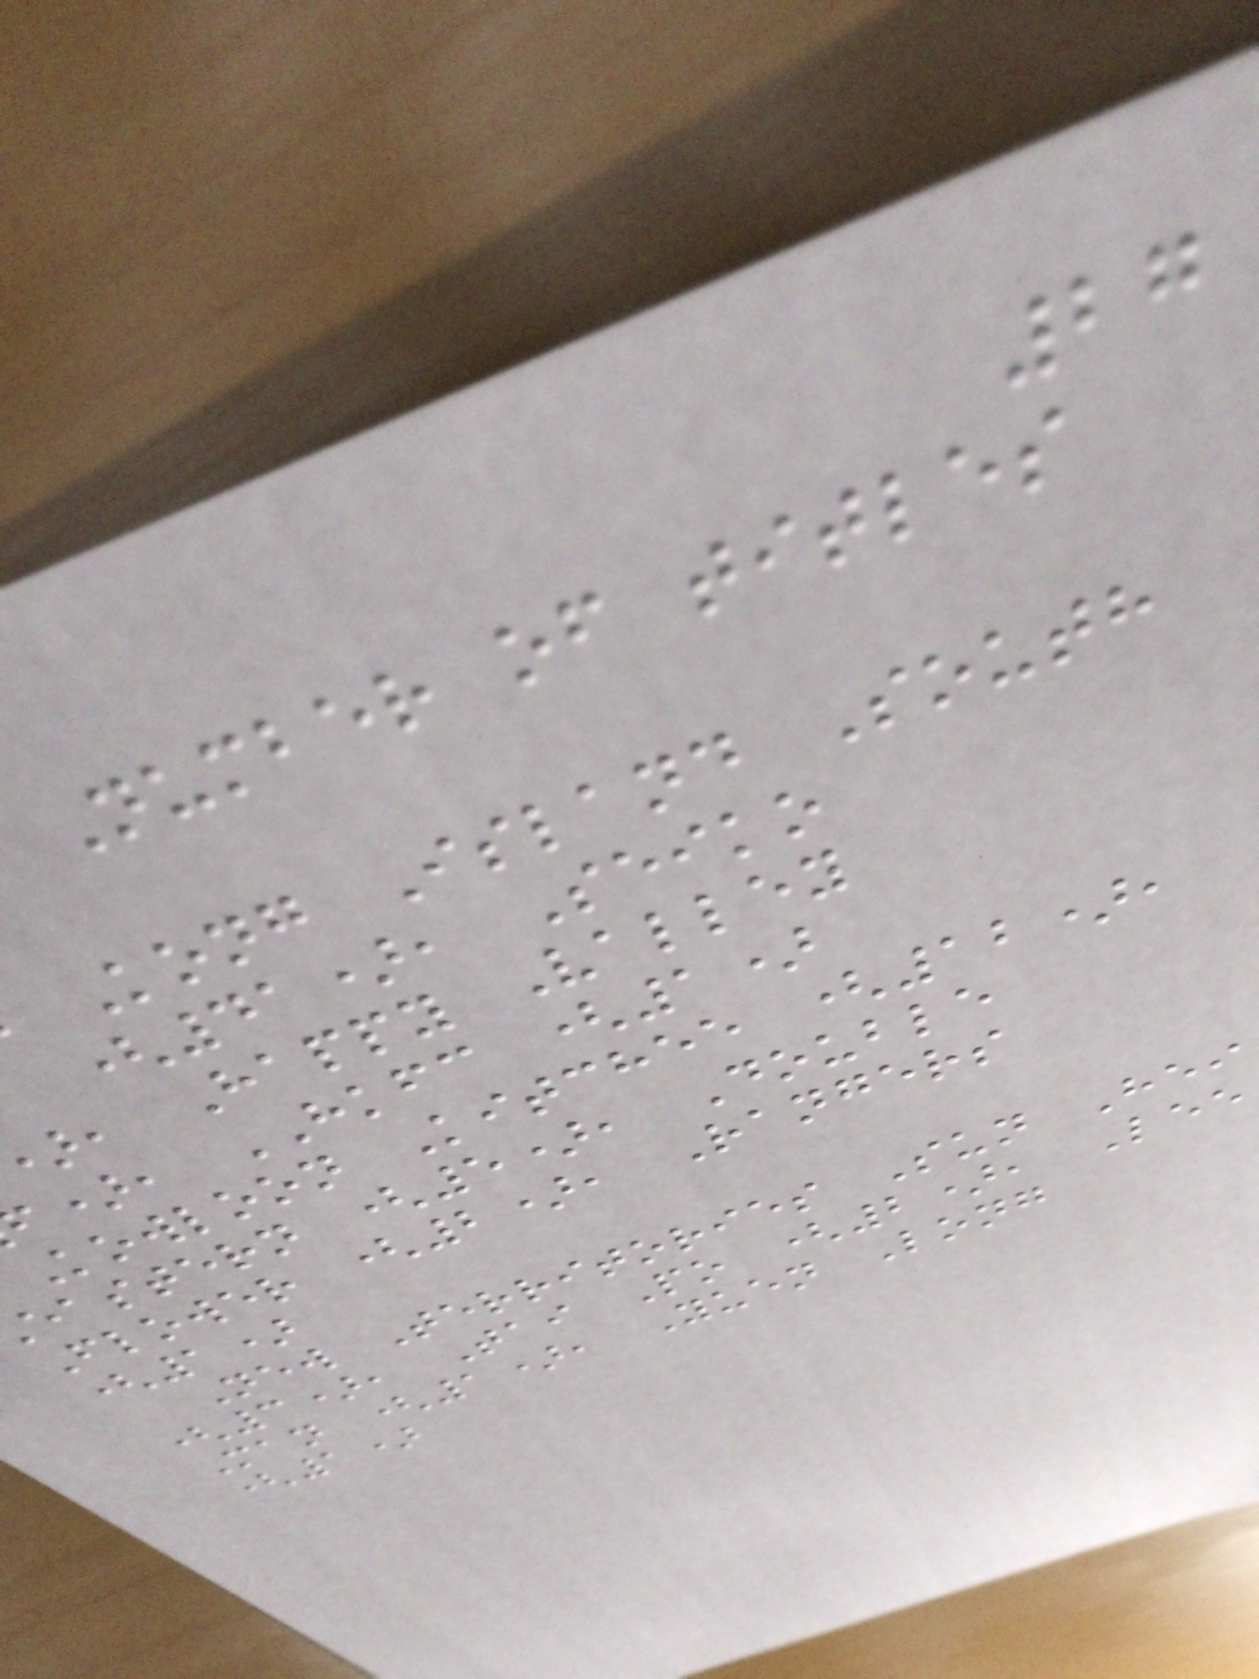27
Number of titles
Kong Island South
(41), Seiko
, Happy Valley
), HKFC (1)
Kowloon Kitchee (12),
eastern (5), Double
Flower (2), Rangers
(1)
New Territories Sun Hei
(3), Tai Po (2), Lee
Man (1), Yuen Long
(1)
